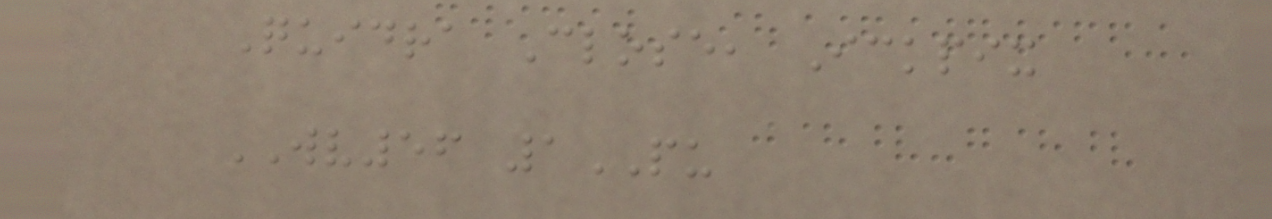Quidra Close, Ickpix
WV56 1PU
